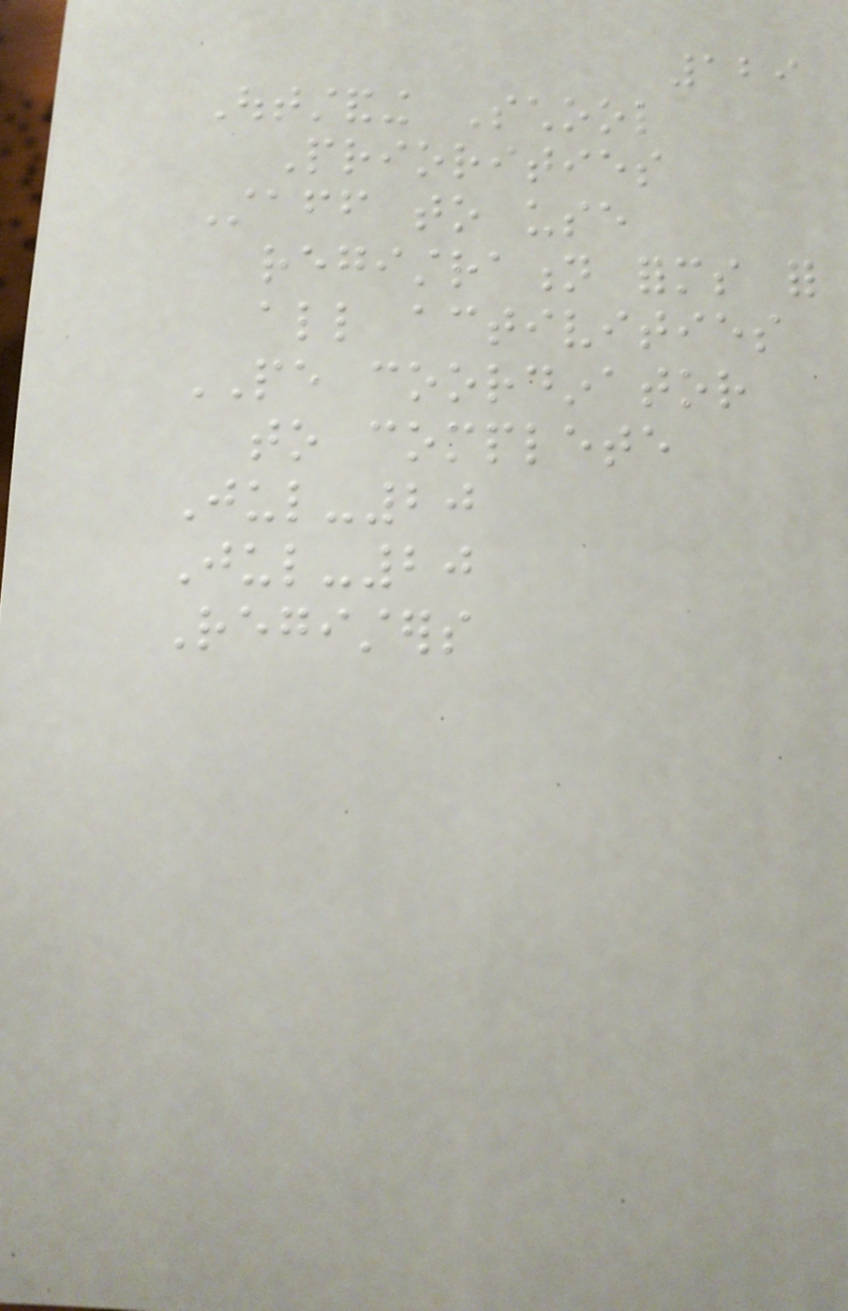129
Outstanding School
Priorities
Staff to use
registration forms for
all activities
PE coordinator
to complete
Jul-20
Jul-20
Registers
